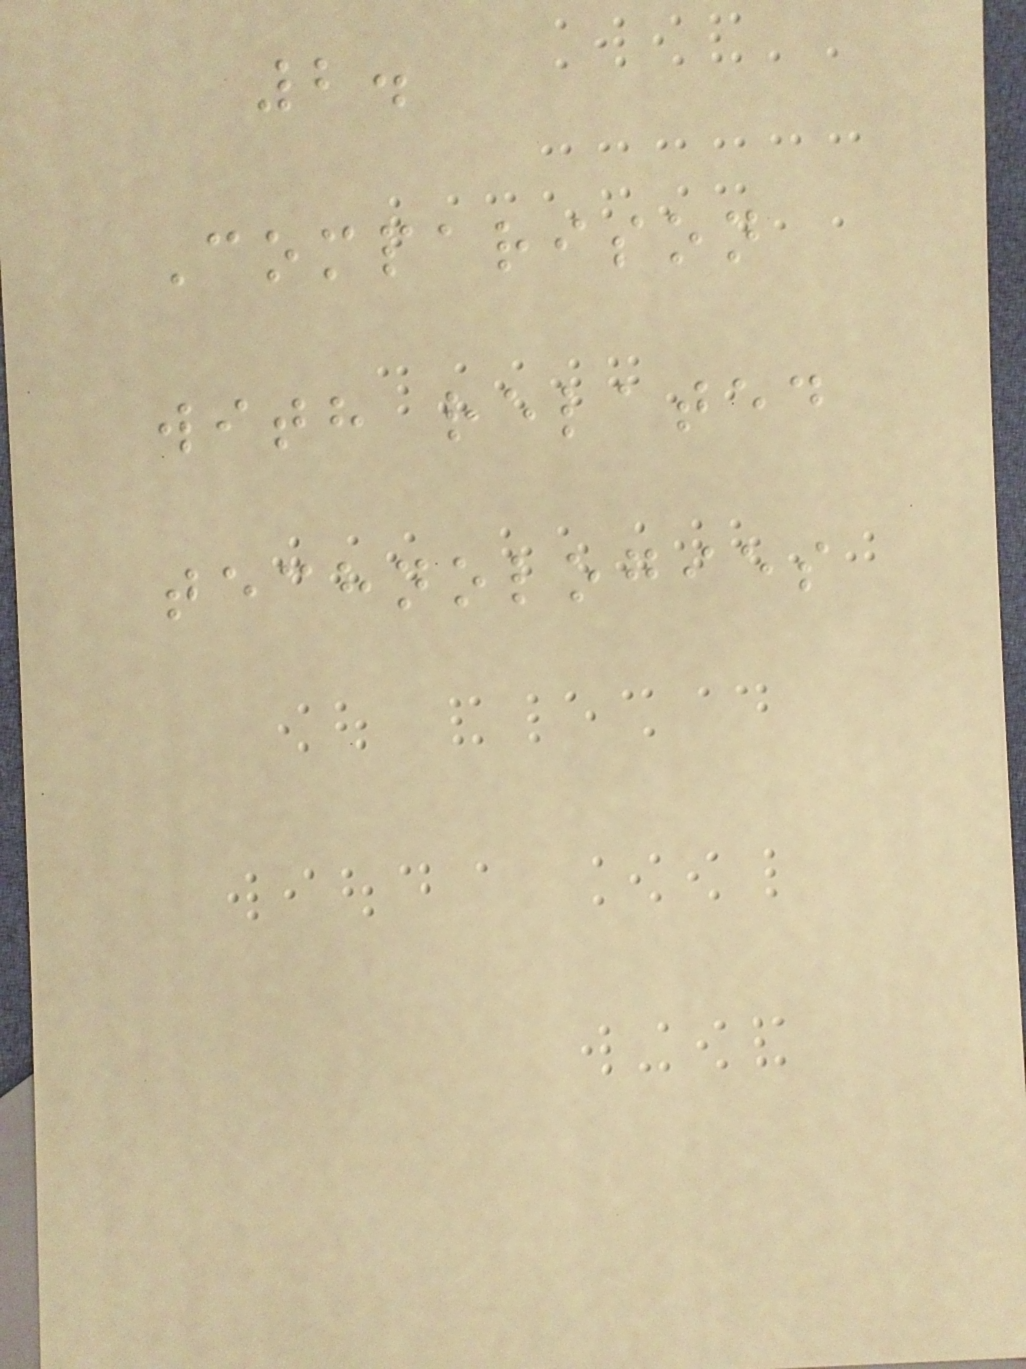2.
Comparison
with related
technologies
